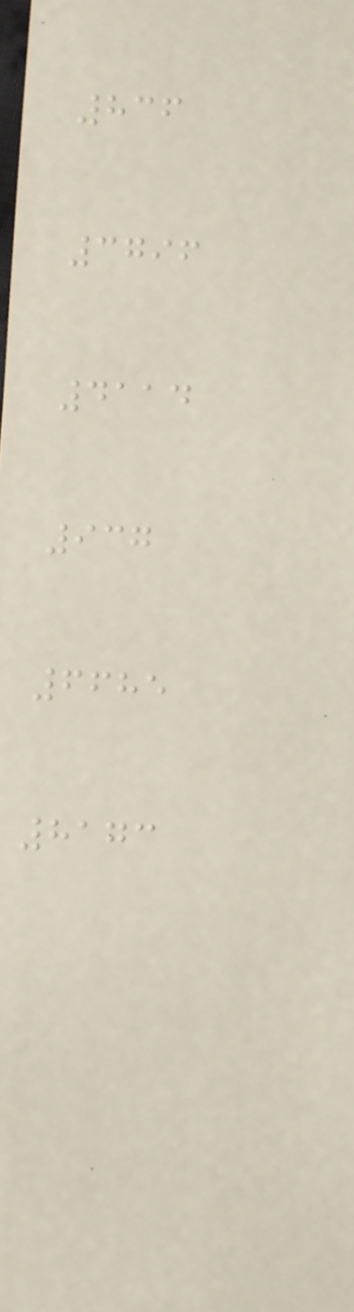836
3796
4114
937
6685
8173
